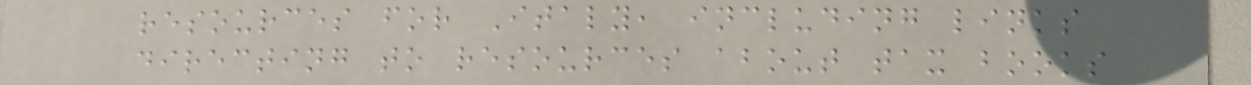resources for Italy, including links
directing to resources about tax books
